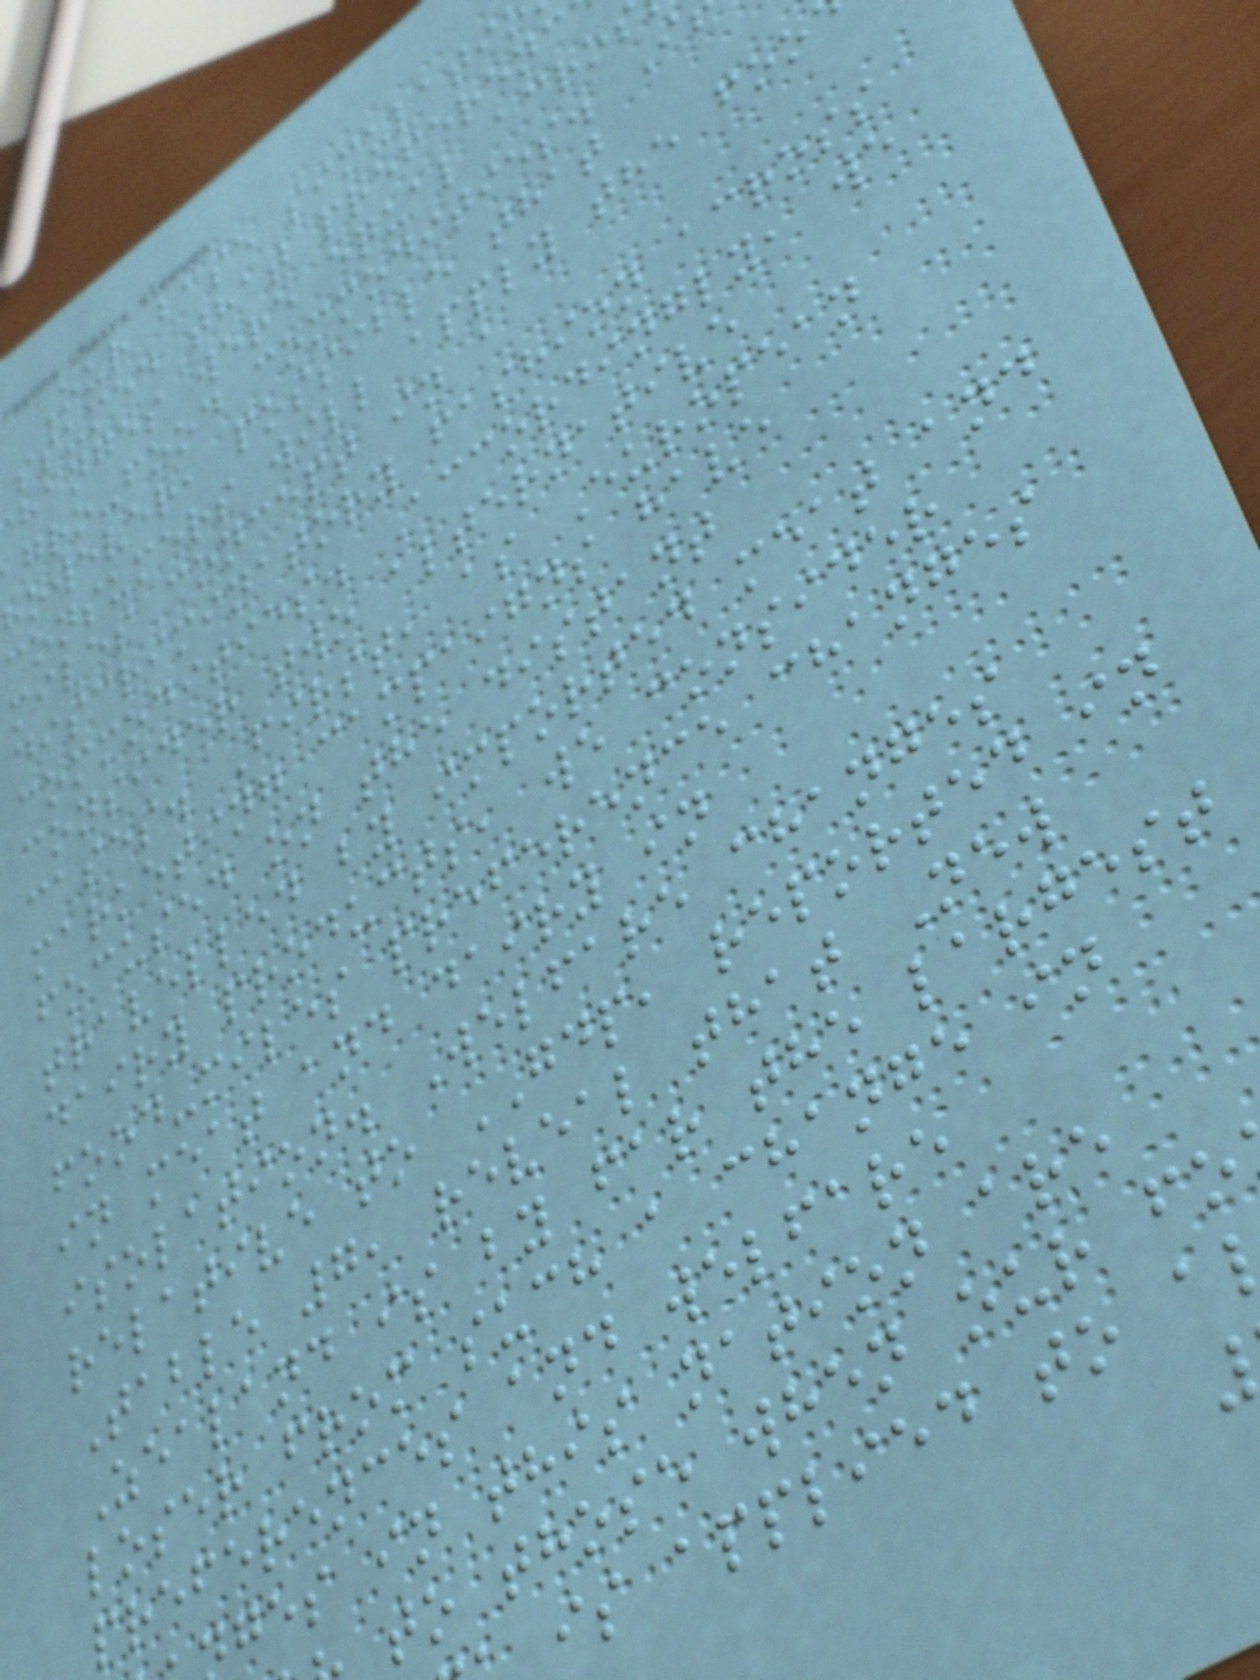Our base simulati
ssumed that preferenc
hanges were equal acro
gro-food commodities. I
however, possible that
consumers will apply the foo
miles concept in a
discriminatory fashion across
commodities. Accordingly, we
consider two alternative
cases. First, as European
marketing campaigns have
focused on the distant
travelled by imported meat and
dairy products, we consider
food-miles preference changes
in meat and dairy in
isolation. Welfare changes
relative to GDP, reported in
Table 7, reveal that New
Zealand is by far the largest
loser from such a change in
preferences and welfare
ges in this nation are
to those when our fo
is applied to a
